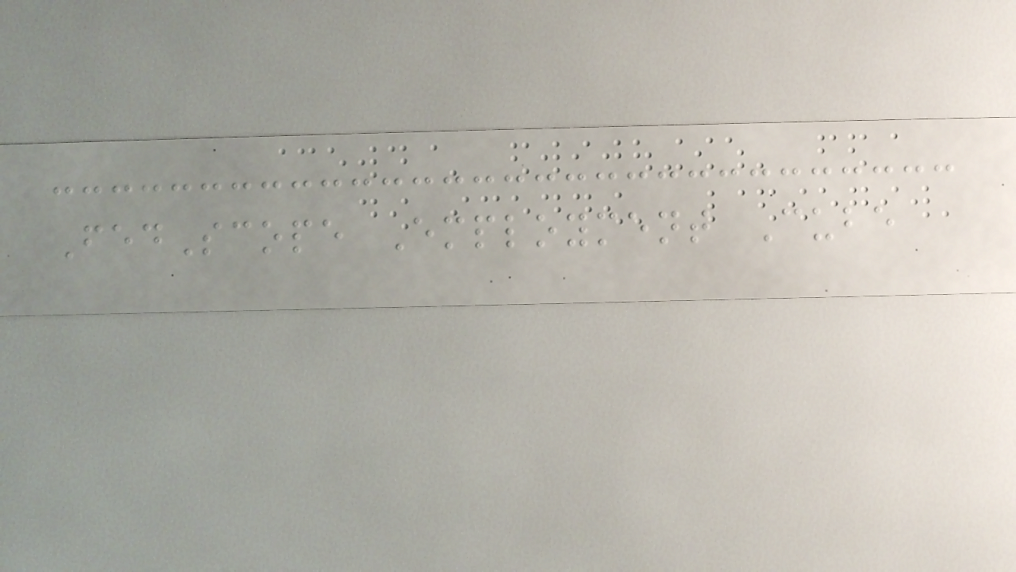FedScope Employment Cube
